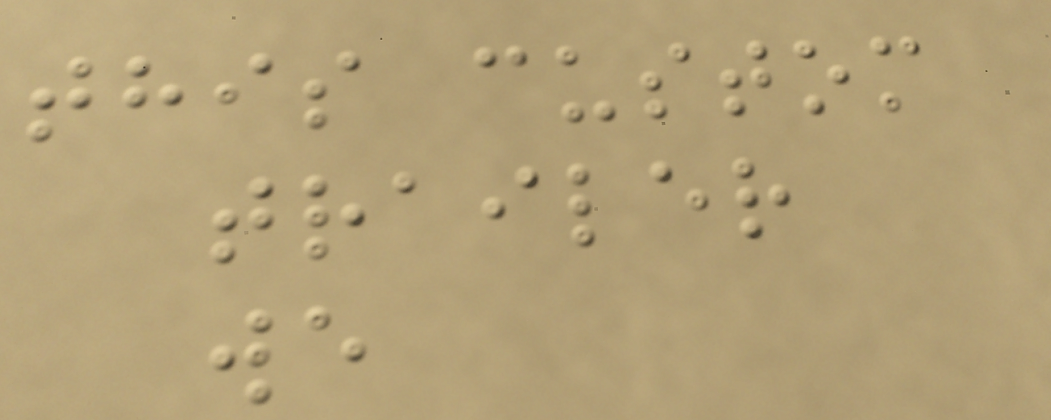this custom
trailer
we
